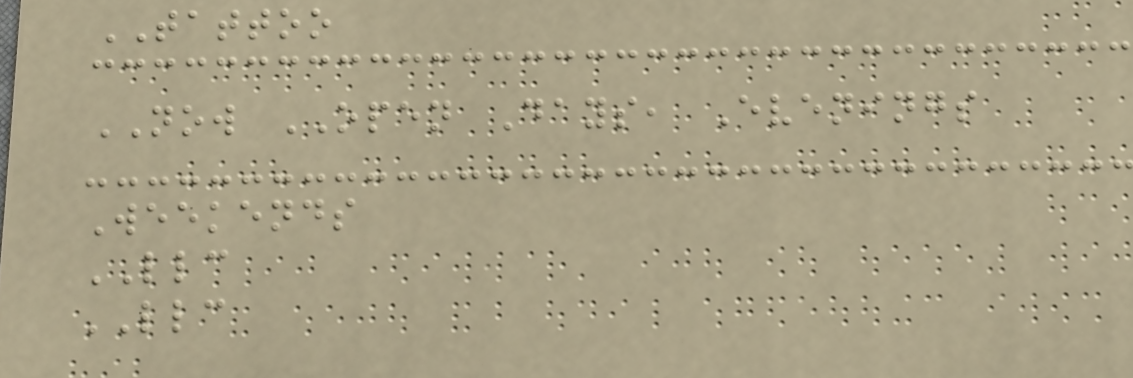TATTOO
NOW OPEN Days, Evenings
Weekends
LLC
LLC
